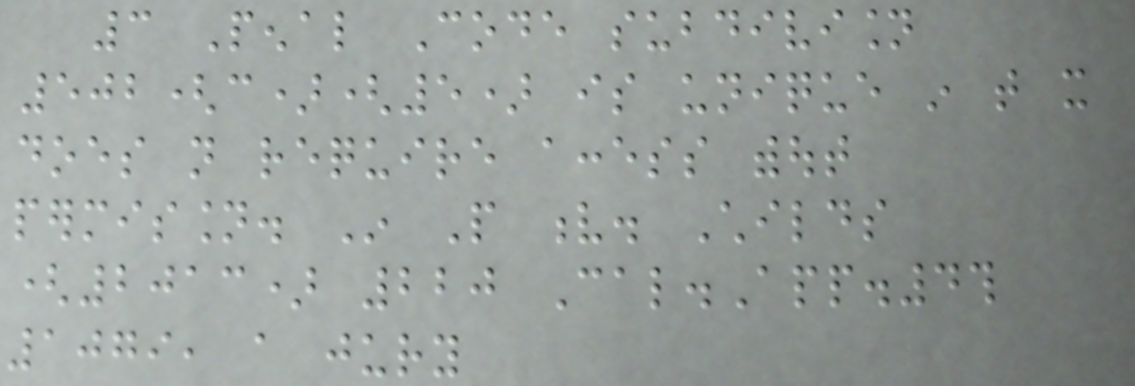3 Penal Code subdivision
502(c)(5) is unique in that it
does not require access without
permission. In People v. Childs
(2013) 220 Cal.App.4th
1079, a jury
